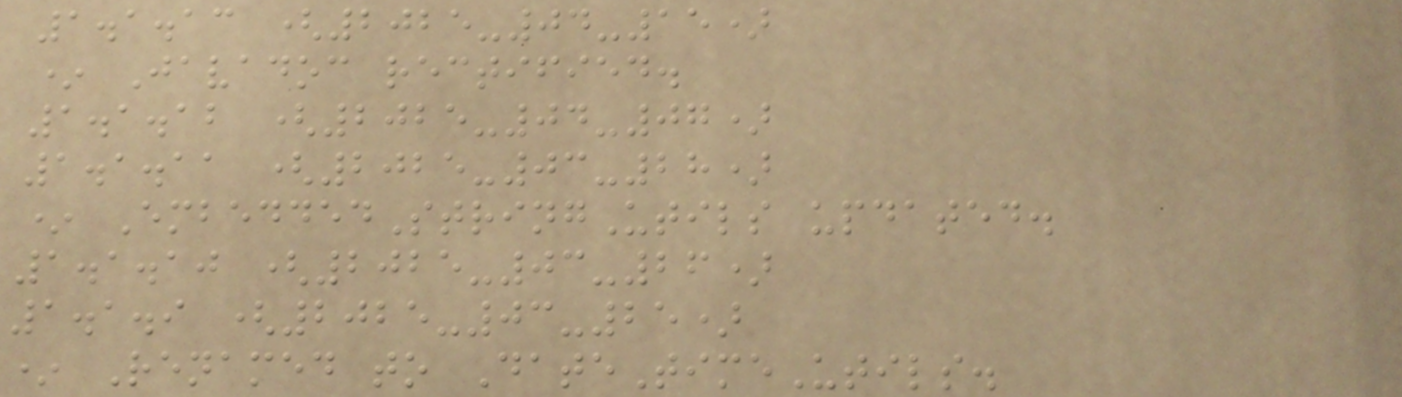1.1.13 (2025-04-15)
* Javadoc rectified.
1.1.12 (2025-04-07)
1.1.11 (2025-03-28)
* EmbeddedStringUtils updated.
1.1.10 (2025-03-26)
1.1.9 (2025-03-25)
* Renamed to DateTimeUtils.
